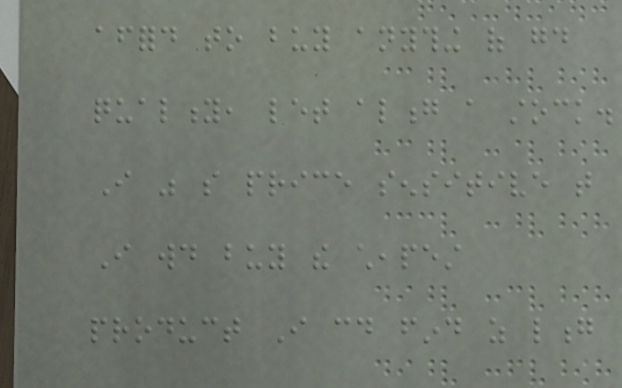afford to buy anything of good
quality, let along a stock.
I was so price sensitive that
I would buy the cheapest
product I could find as long
